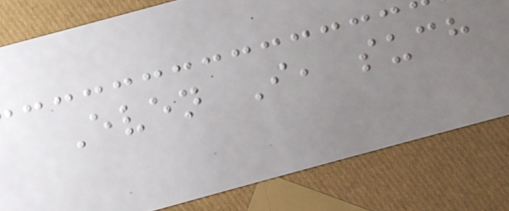Even I, such
